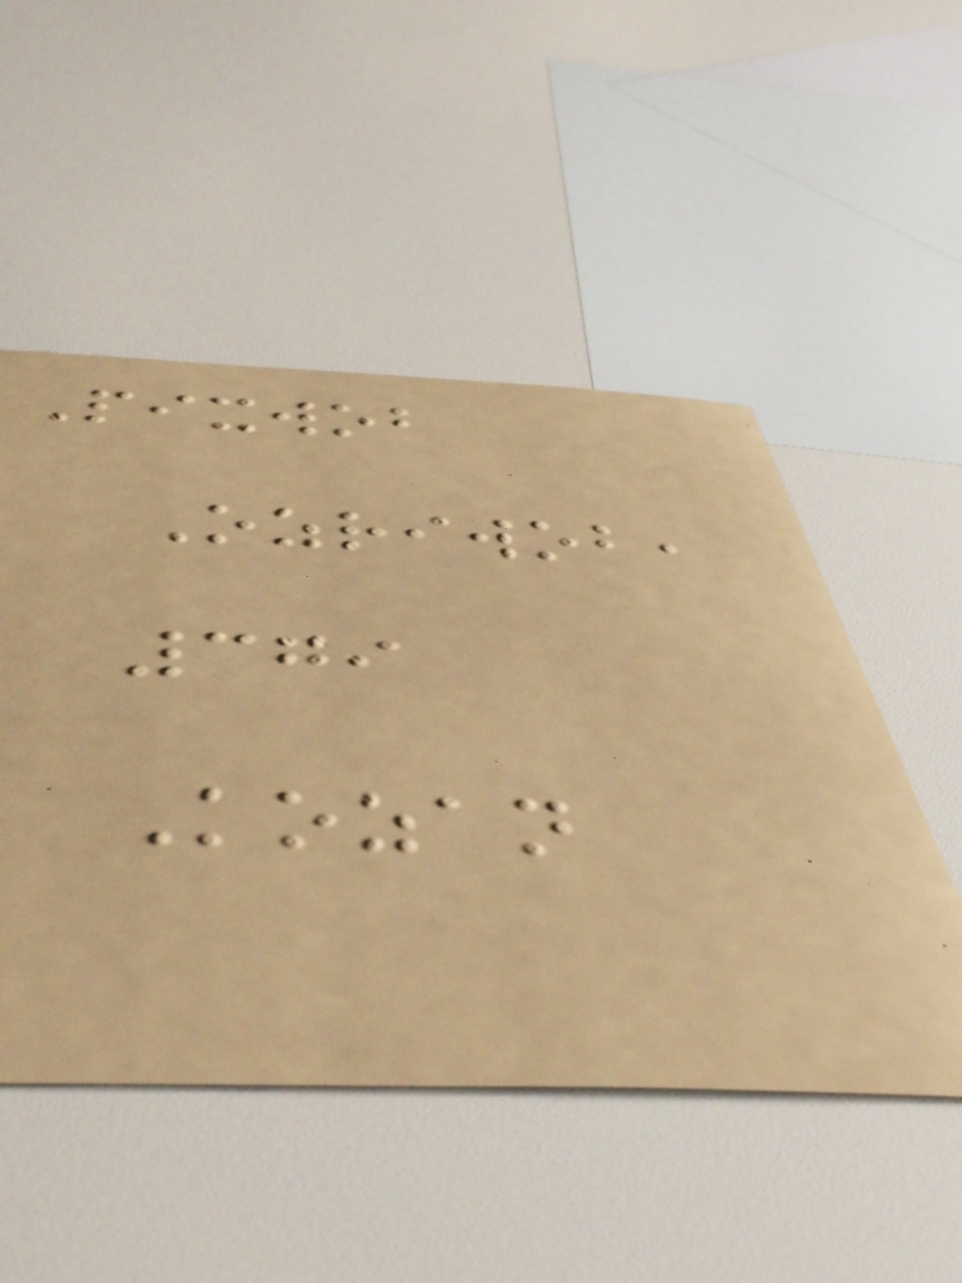Pixwob
Ozriwob,
379
Kozan
